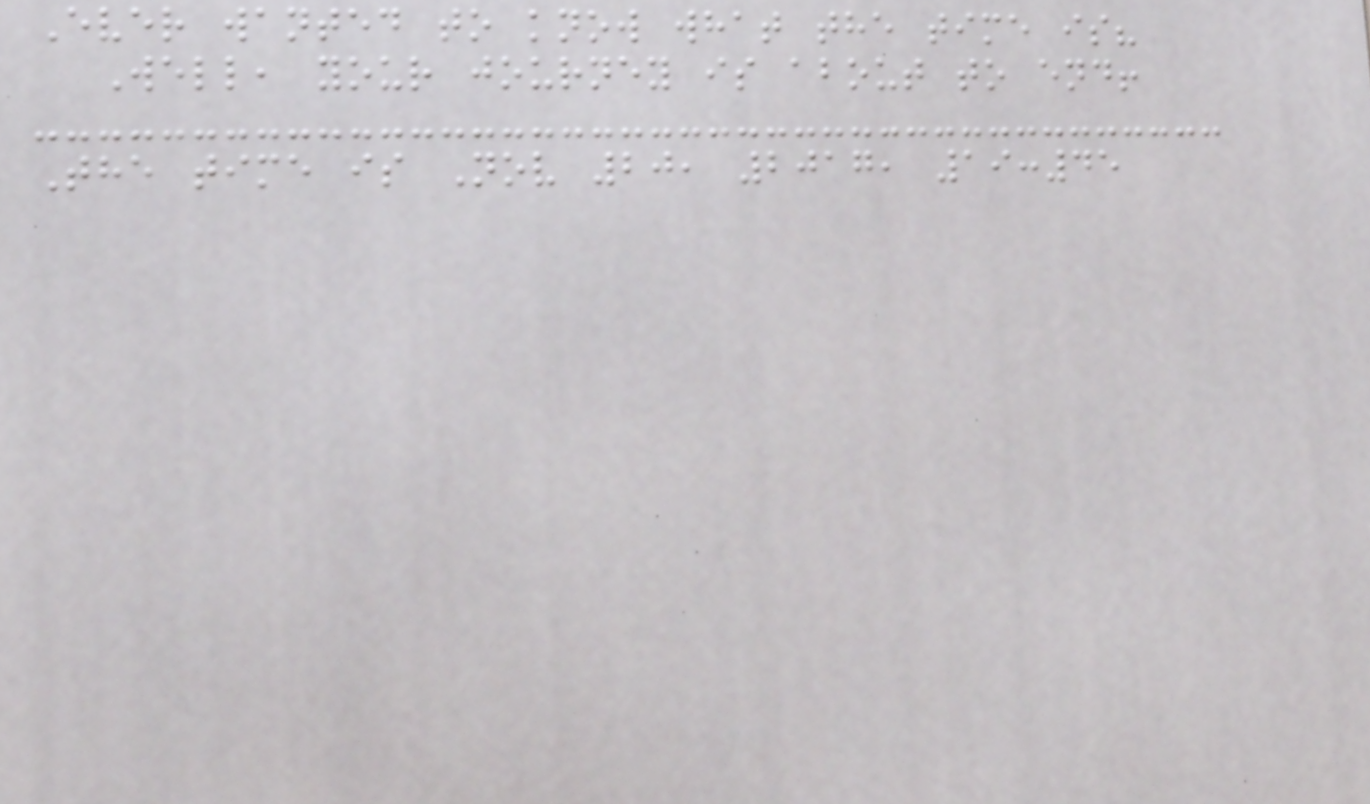Ever wanted to know what the time is?
Well, your journey is about to end!
The time is Nov 20, 2017, 19:45
